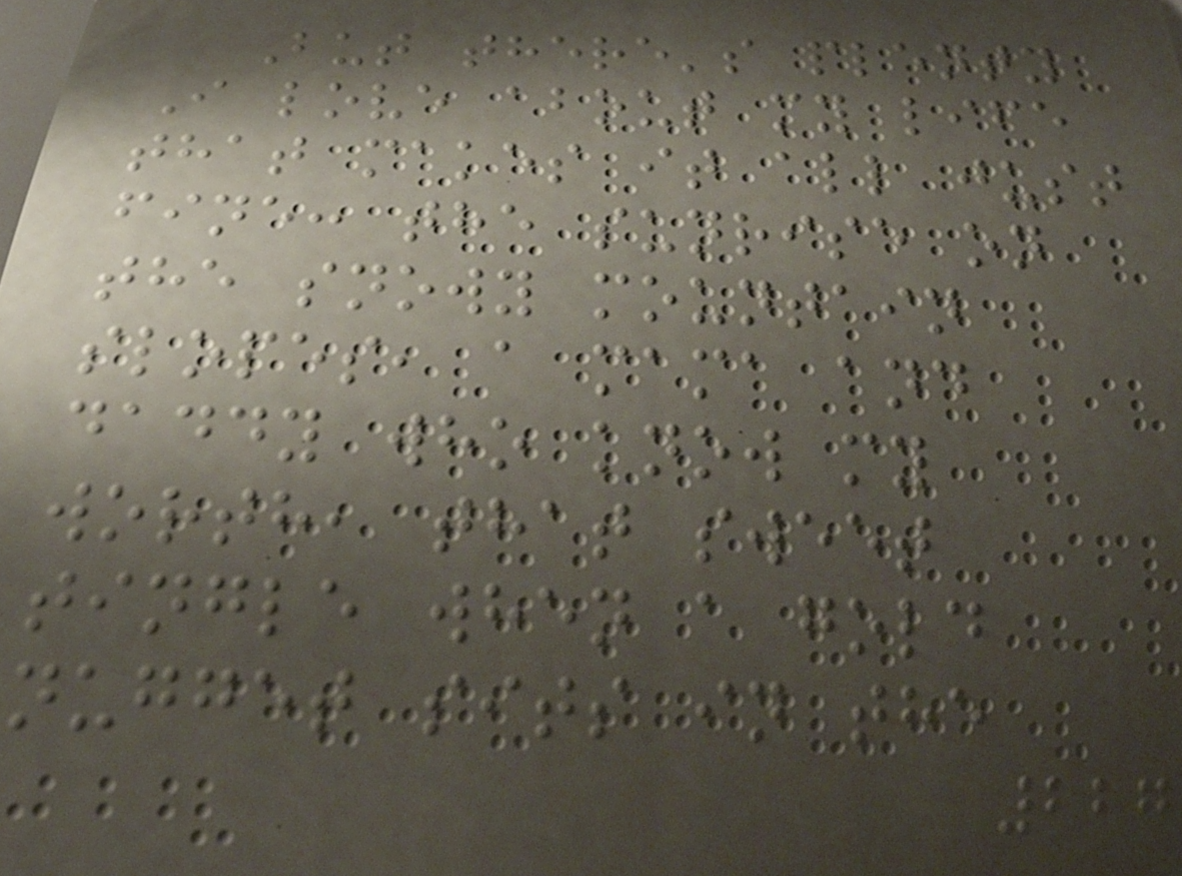But there's plenty
I love about my life
that makes it all just
fine: the sunrise on
the snowy mountain
slopes, a mama and
daddy who know my
worth, that sweet
tingle when a gold
nugget sits in the
227
